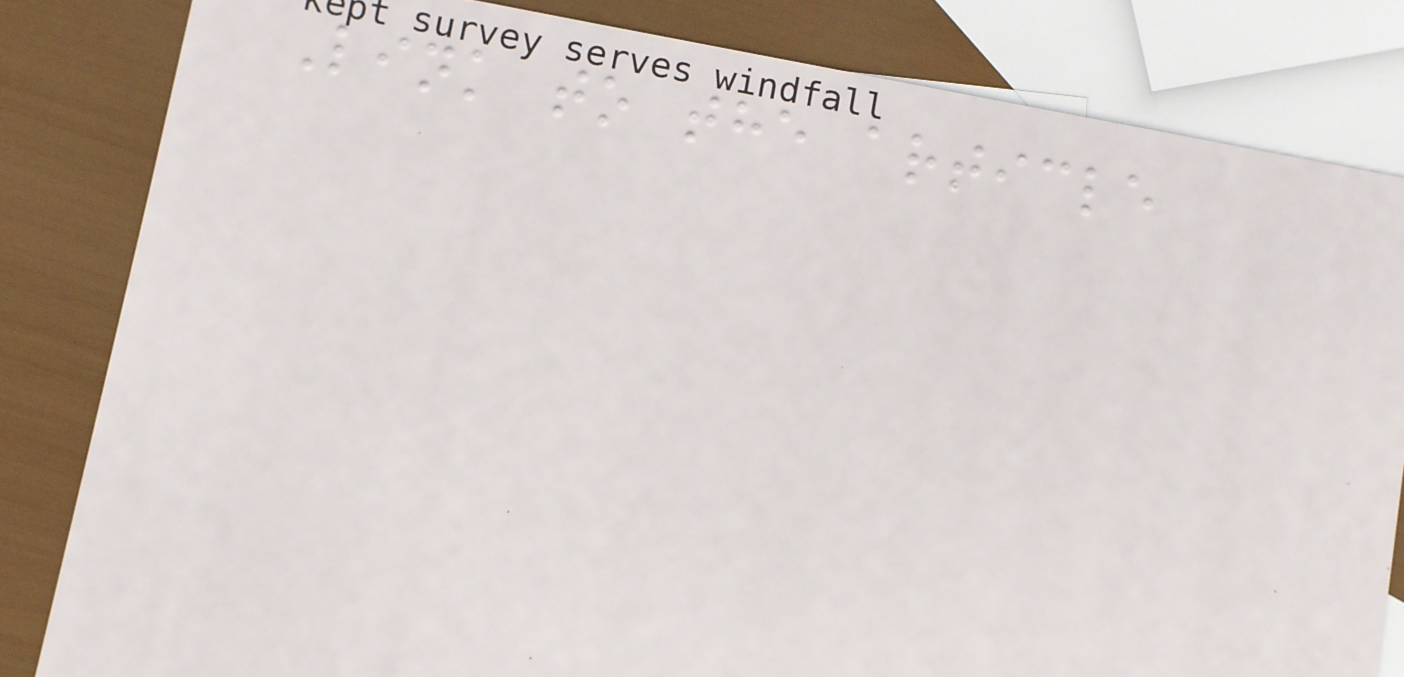Link to the article
